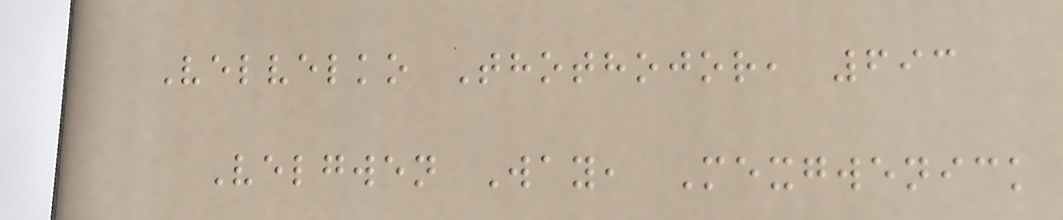Velvelko Thothojor, 693
Velgwen Way, Mexgwenick
